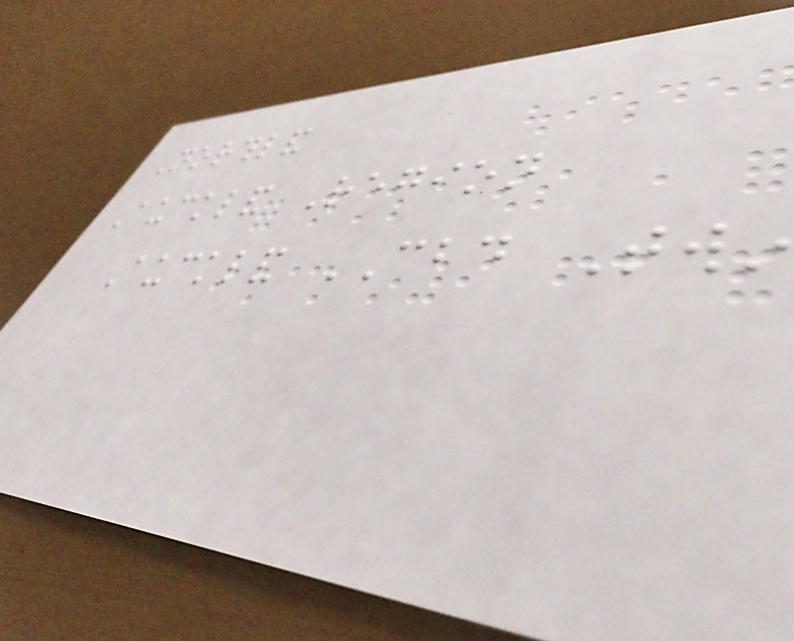Northland
Auckland Region
Auckland CBD Twin
